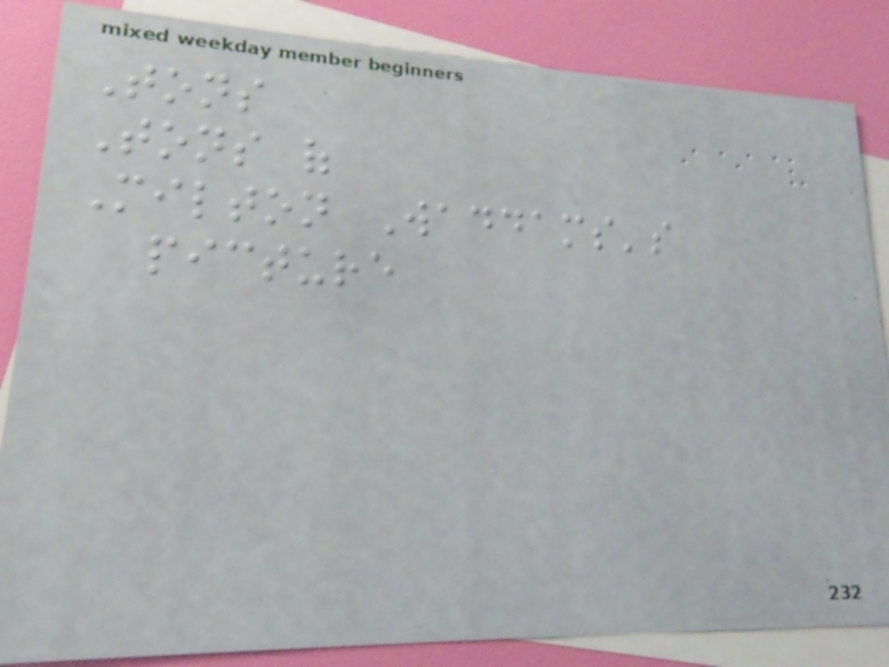Tons
Tons of
Milton Waddams's
picture
